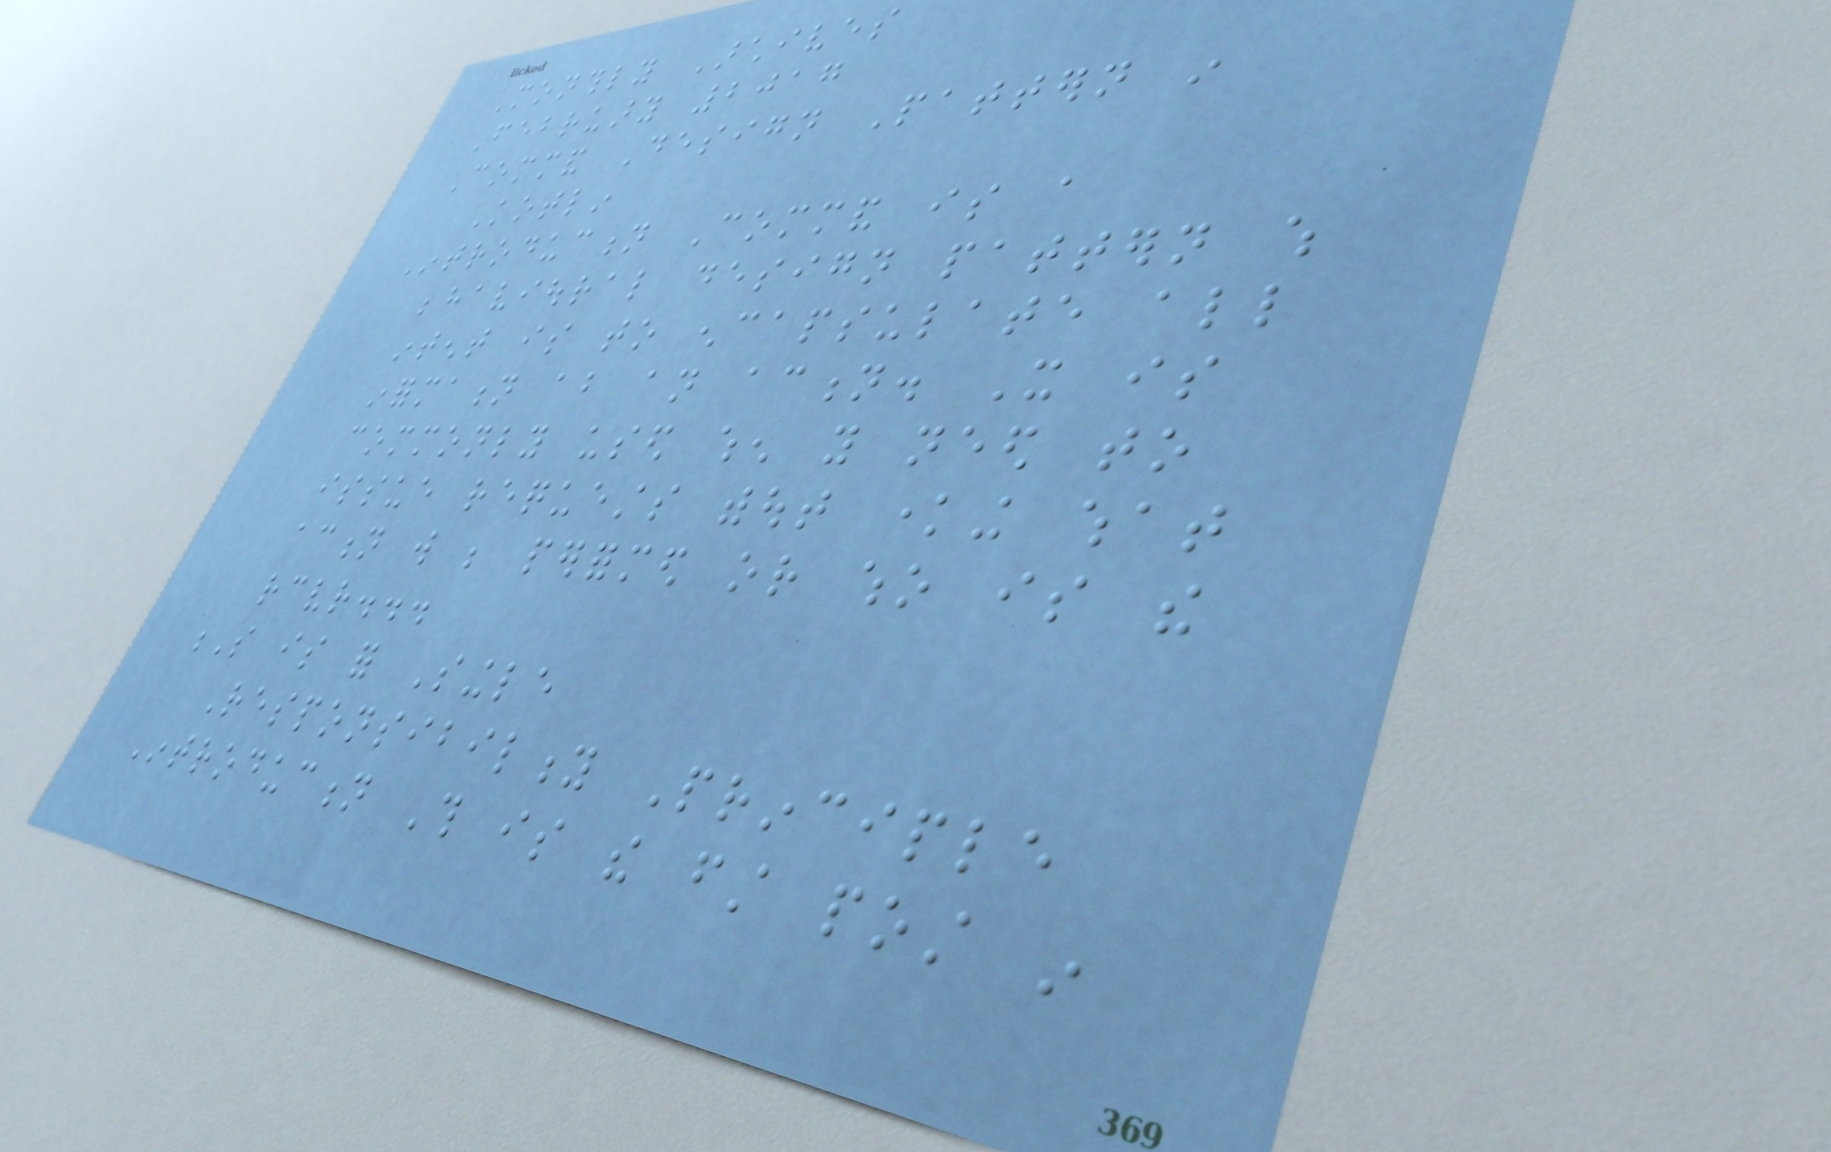Monthly Archives
February 2017
Command Design Pattern in
Kotlin
Introduction Command is a
behavioural design pattern which
intent is to encapsulate all
information about an action. It is
commonly used when you need to
issue requests without knowing what
action will be performed or who is the
receiver...
S is for Single
Responsibility Principle
Introduction This is the first post in
